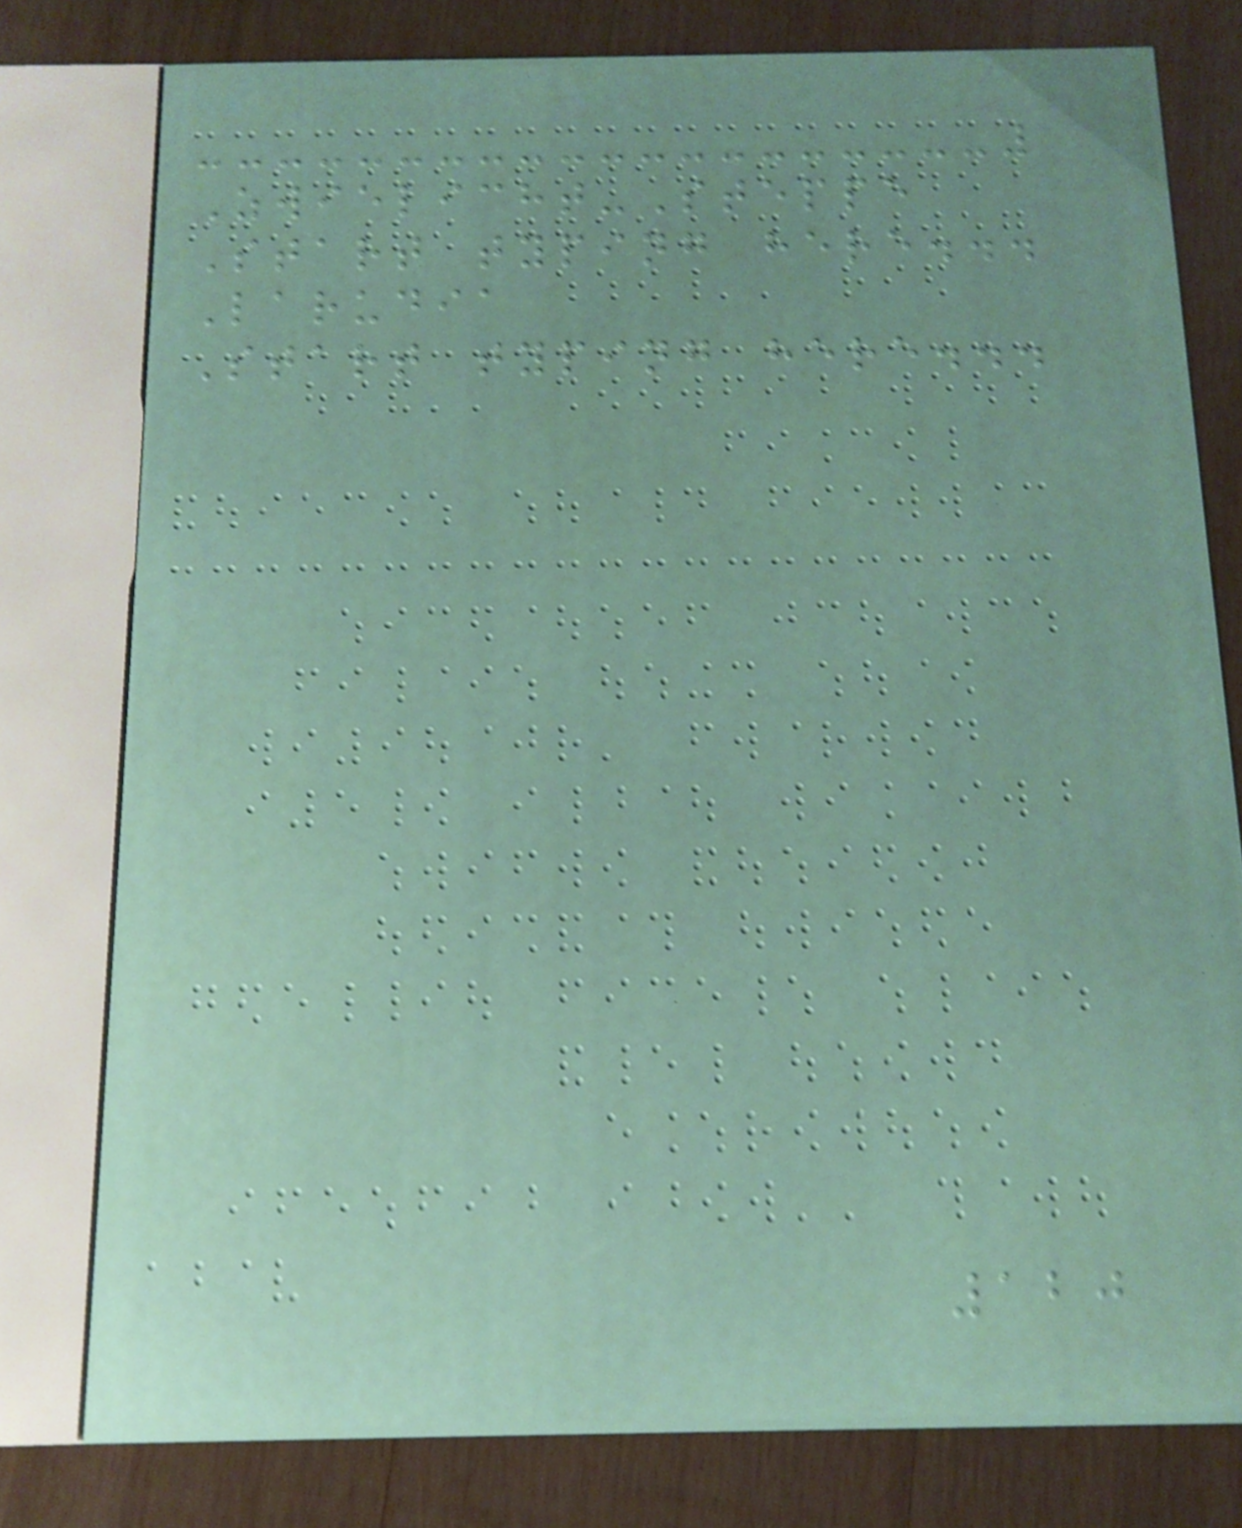Zwielicht-Steppe
Start typing here...
Larudia
Start typing here...
120
